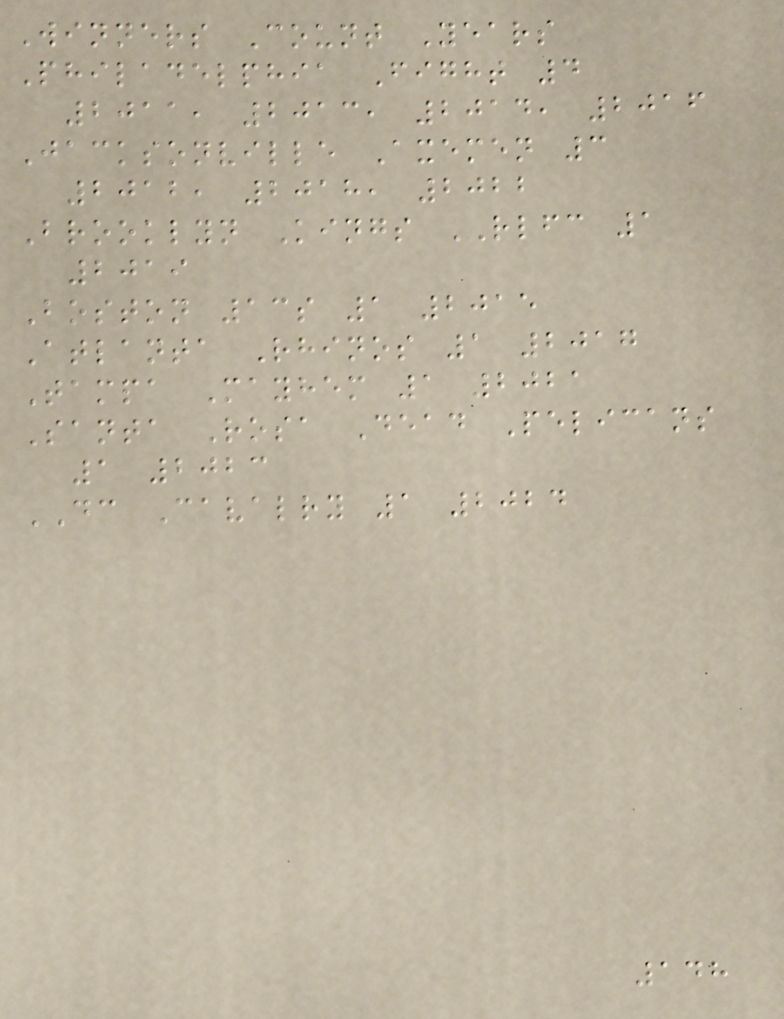Winners Count Years
Philadelphia Fight 4
2011, 2013, 2014, 2016
Jacksonville Axemen 3
2012, 2018, 2022
Brooklyn Kings RLFC 1
2019
Boston 13s 1 2015
Atlanta Rhinos 1 2017
Tampa Mayhem 1 2021
Santa Rosa Dead Pelicans
1 2023
DC Cavalry 1 2024
148
